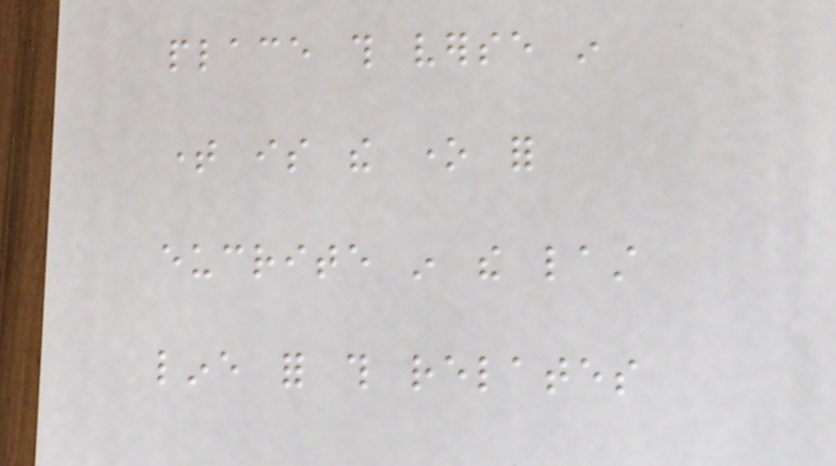place this verse in
time is the one for
eucrite in the last
line for this relates
